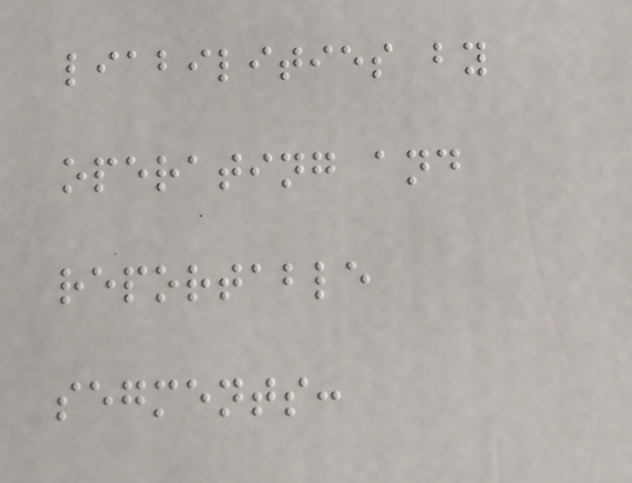liabilities by
operating and
reportable
segments:
